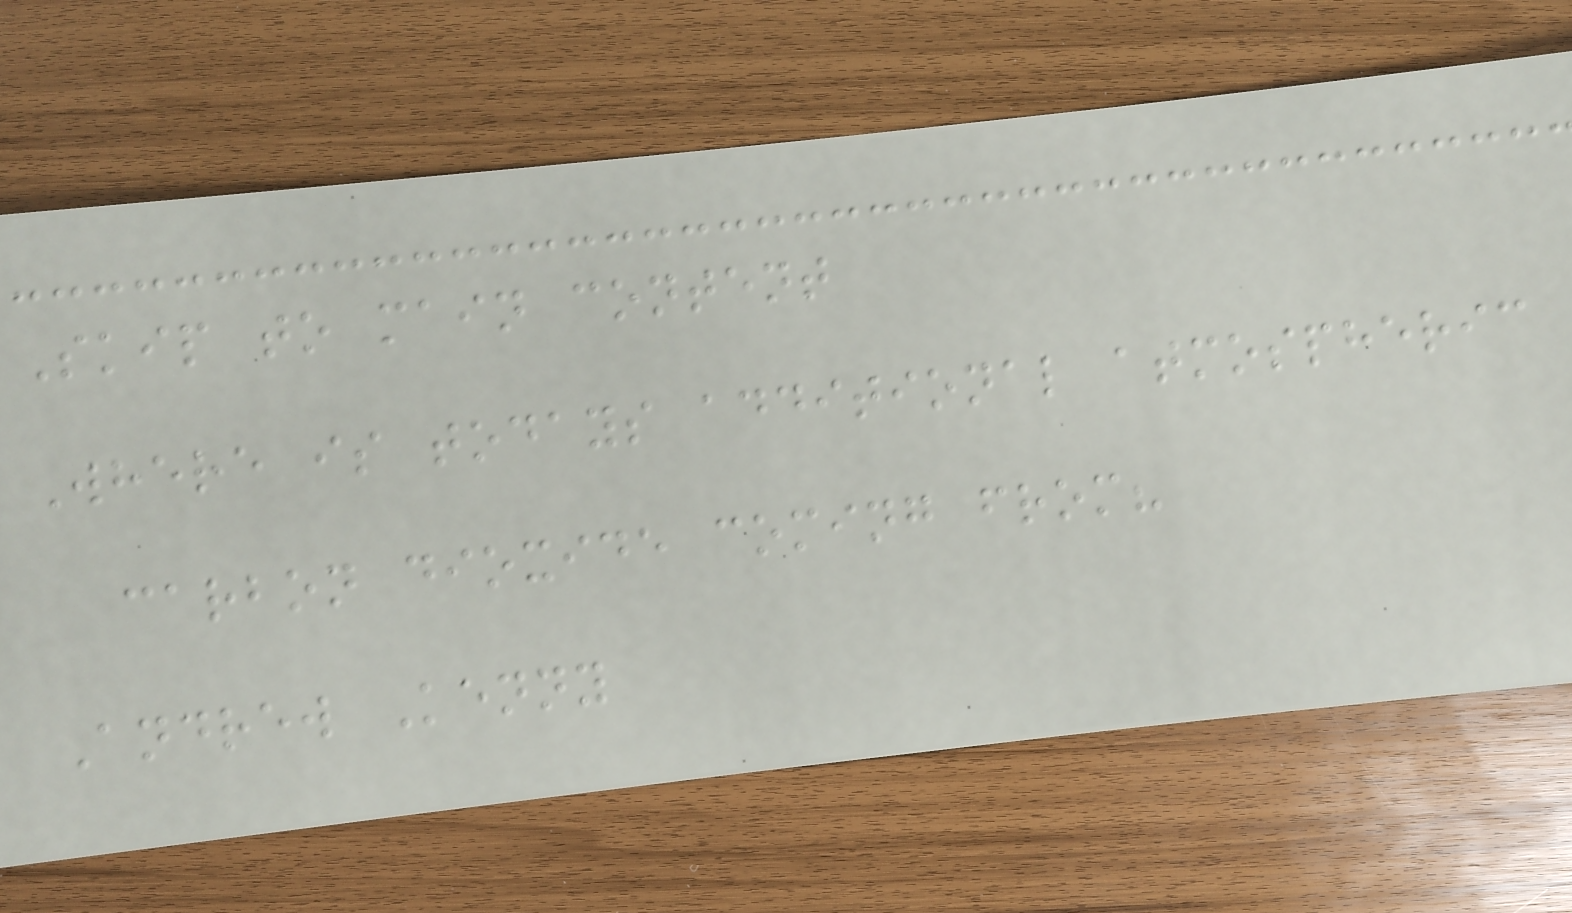Skip to main content
Where is todays additional atmospheric
carbon dioxide coming from?
Andrew Kenny
